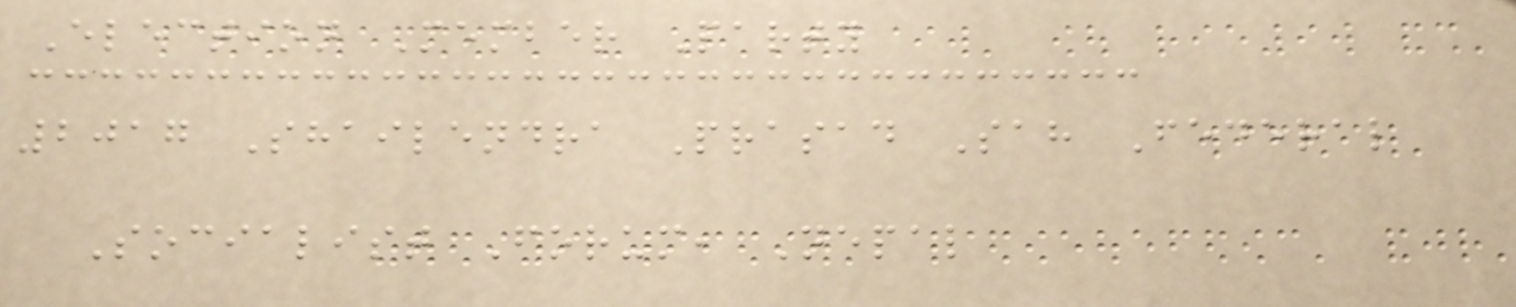Election Member Party
2017 Shailendra Prasad Sah Federal
Socialist Forum, Nepal
